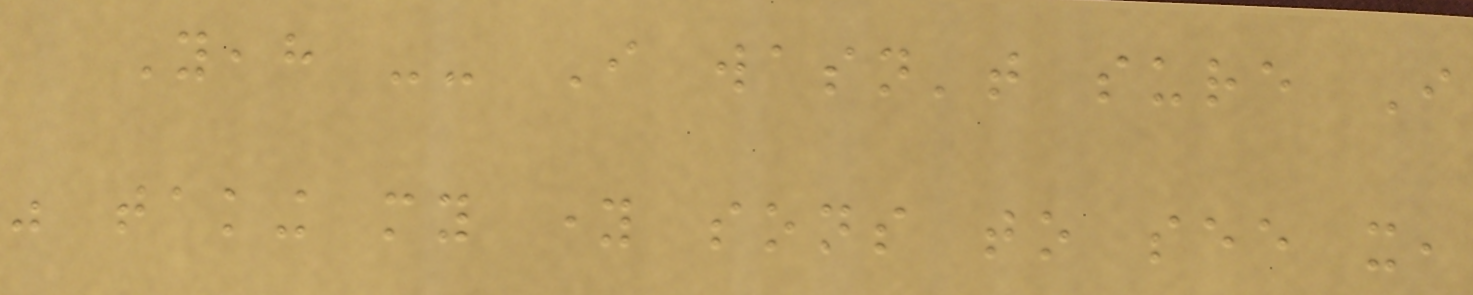Yeah -- I wasn't sure I
was taking my young sons to see it,
